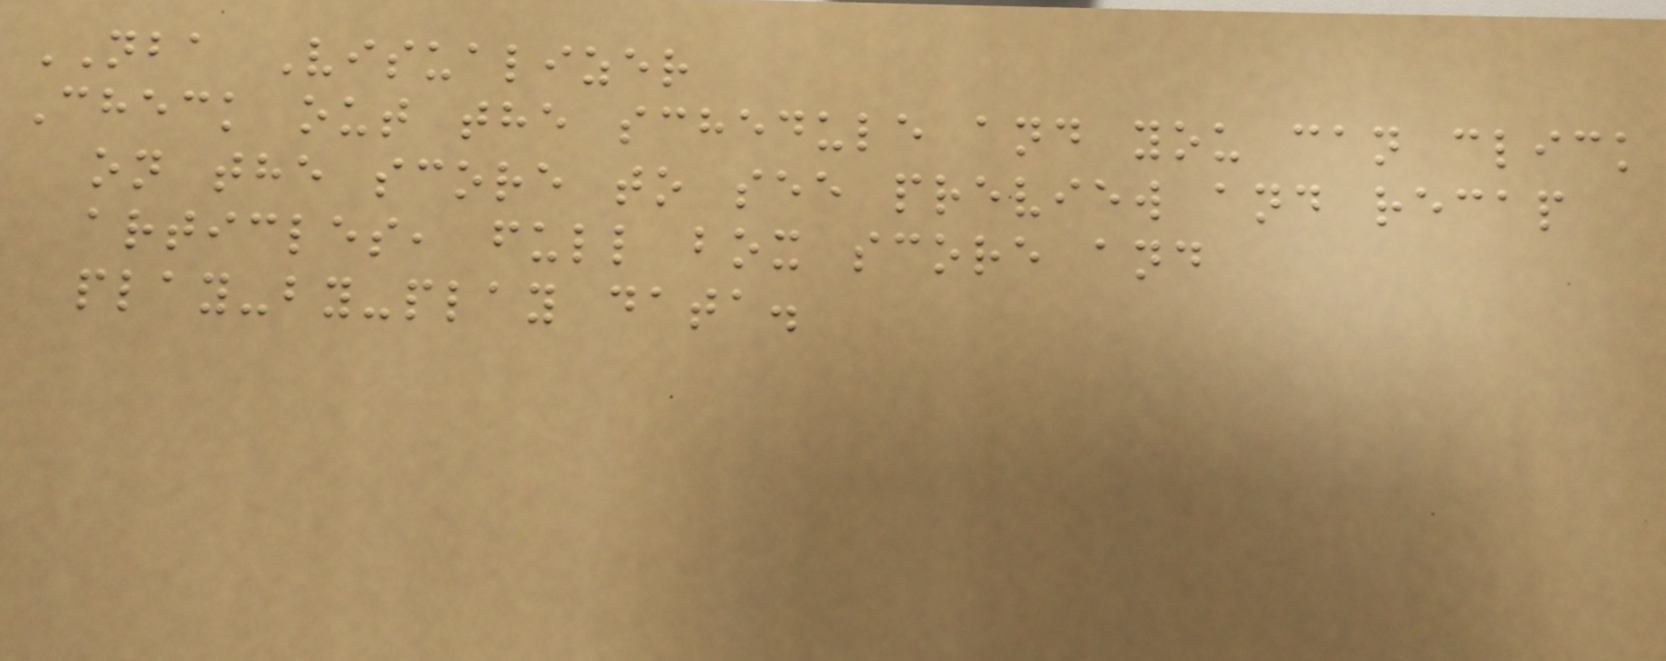NBA Visualizer
Check out the schedule and you can click
on the score to see preview and recap
articles, full box score and
play-by-play data.
